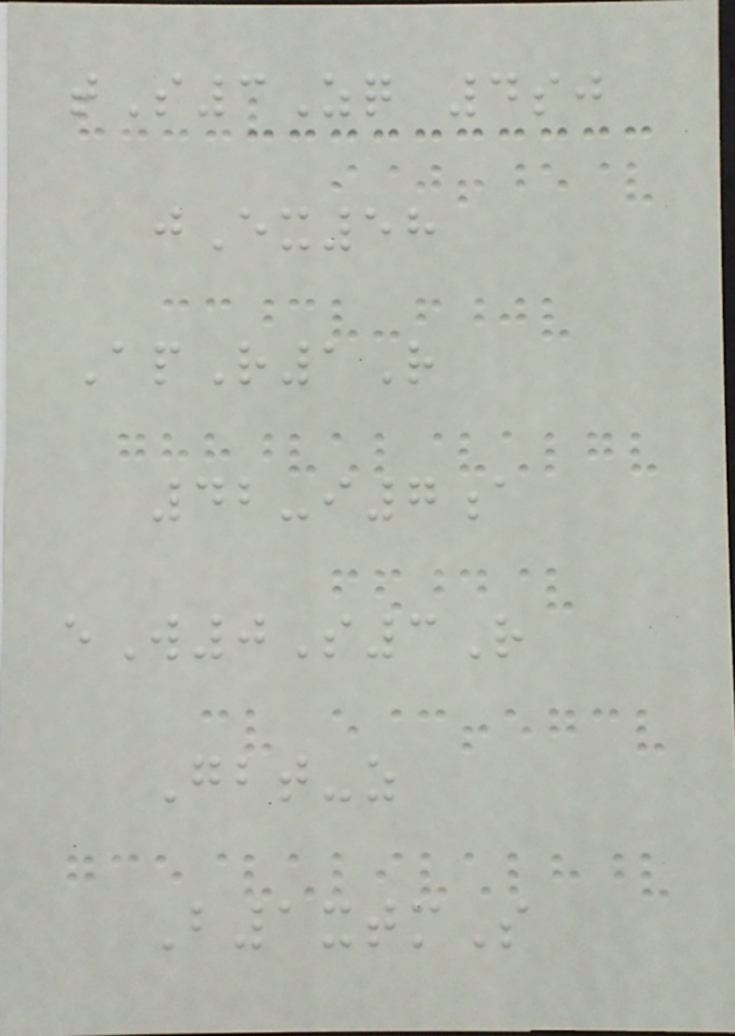tS3Zq 4sj
jEx58
ApR1R
42-i7a
eW0S3R
Gbt-z
B1xtmS
